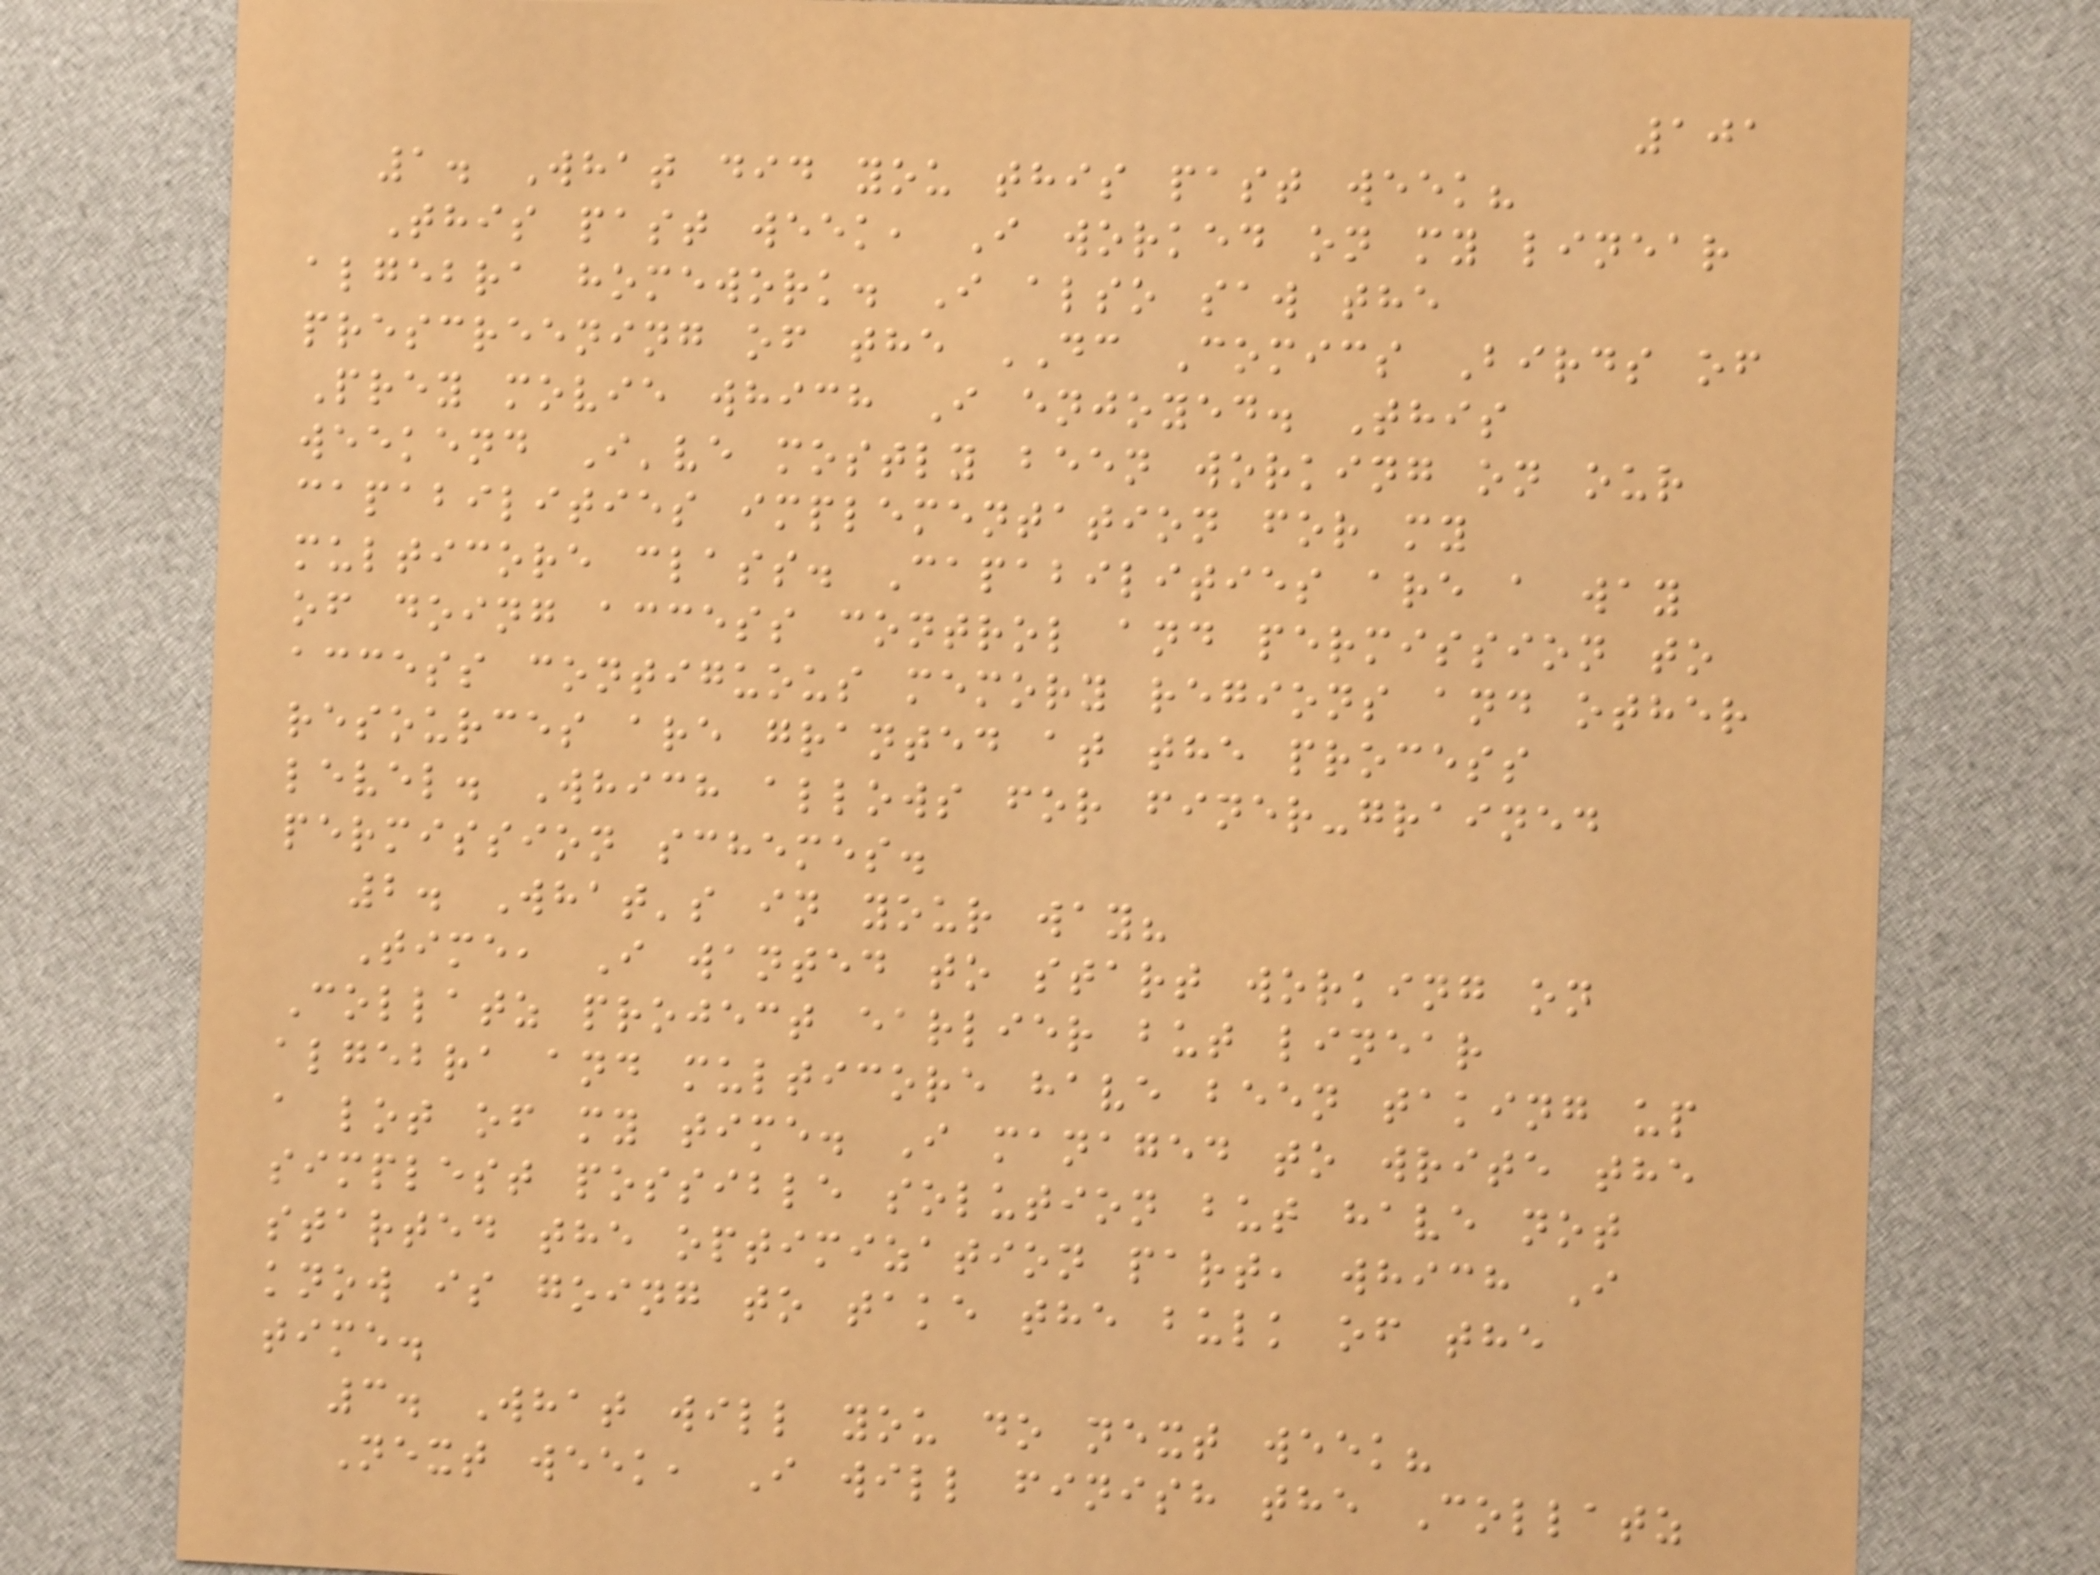101
1. What did you this past week?
This past week, I worked on my linear
algebra homework. I also saw the
prescreening of the DC Comics Birds of
Prey movie which I enjoyed. This
weekend I've mostly been working on our
capabilities implementation for my
multicore class. Capabilities are a way
of doing access control and permission to
access contiguous memory regions and other
resources are granted at the process
level. Which allows for finer-grained
permission schemes.
2. What's in your way?
Time, I wanted to start working on
Collatz project earlier but linear
algebra and multicore have been taking up
a lot of my time. I managed to write the
simplest possible solution but have not
started the optimization part, which I
know is going to take the bulk of the
time.
3. What will you do next week?
Next week, I will finish the Collatz
